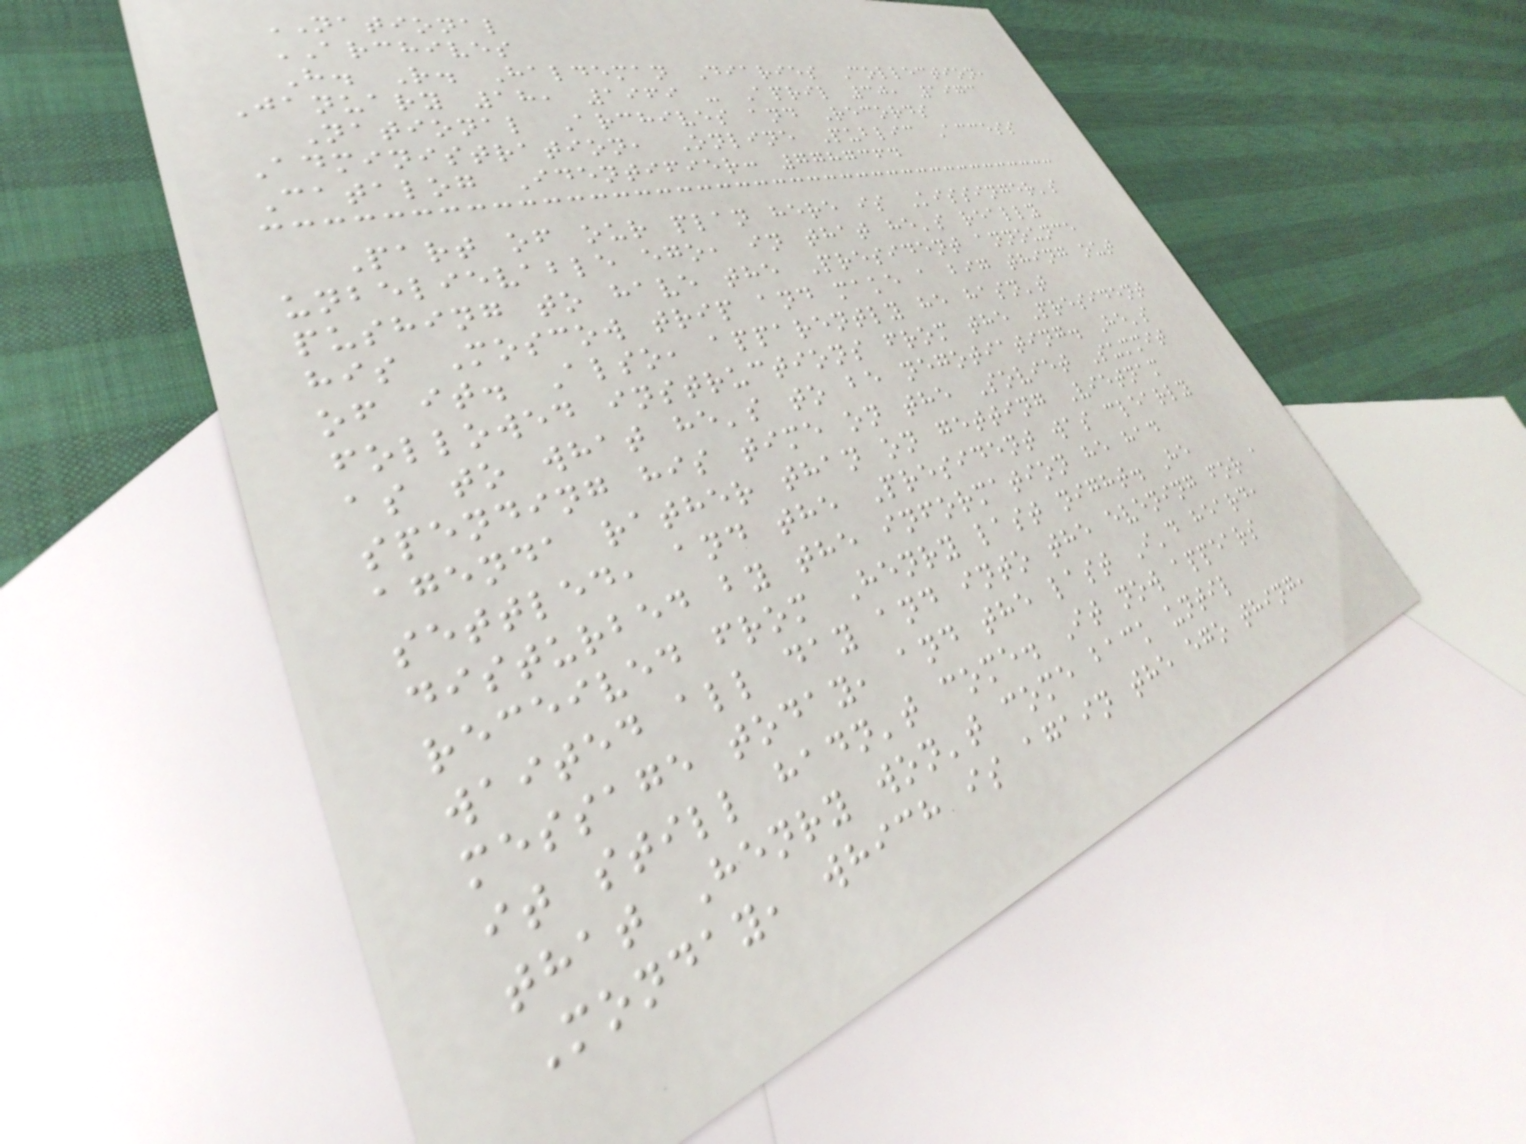NATIONAL
ARCHIVES
H. R. Haldeman Diaries Collection,
January 18, 1969 - April 30, 1973
National Archives and Records
Administration, Online Public Access
Catalog Identifier: 7787364
Part of our plan here is Kissinger's
unbelievable ego, in that he's really
pushing to have the President announce
his Moscow trip and make a big thing out
of it. Also, apparently he hasn't
followed instructions from the President
as to what he's to be negotiating. He's
spending his time on the Soviet Summit
agenda rather than on getting Vietnam
settled, and the President was clearly
disturbed by the information he had
received from Henry last night. He
waited all day and into the evening for a
message today, and the last I'd heard,
it still hadn't come. It now appears
that Henry won't come back until
Monday, which is again the ego thing,
